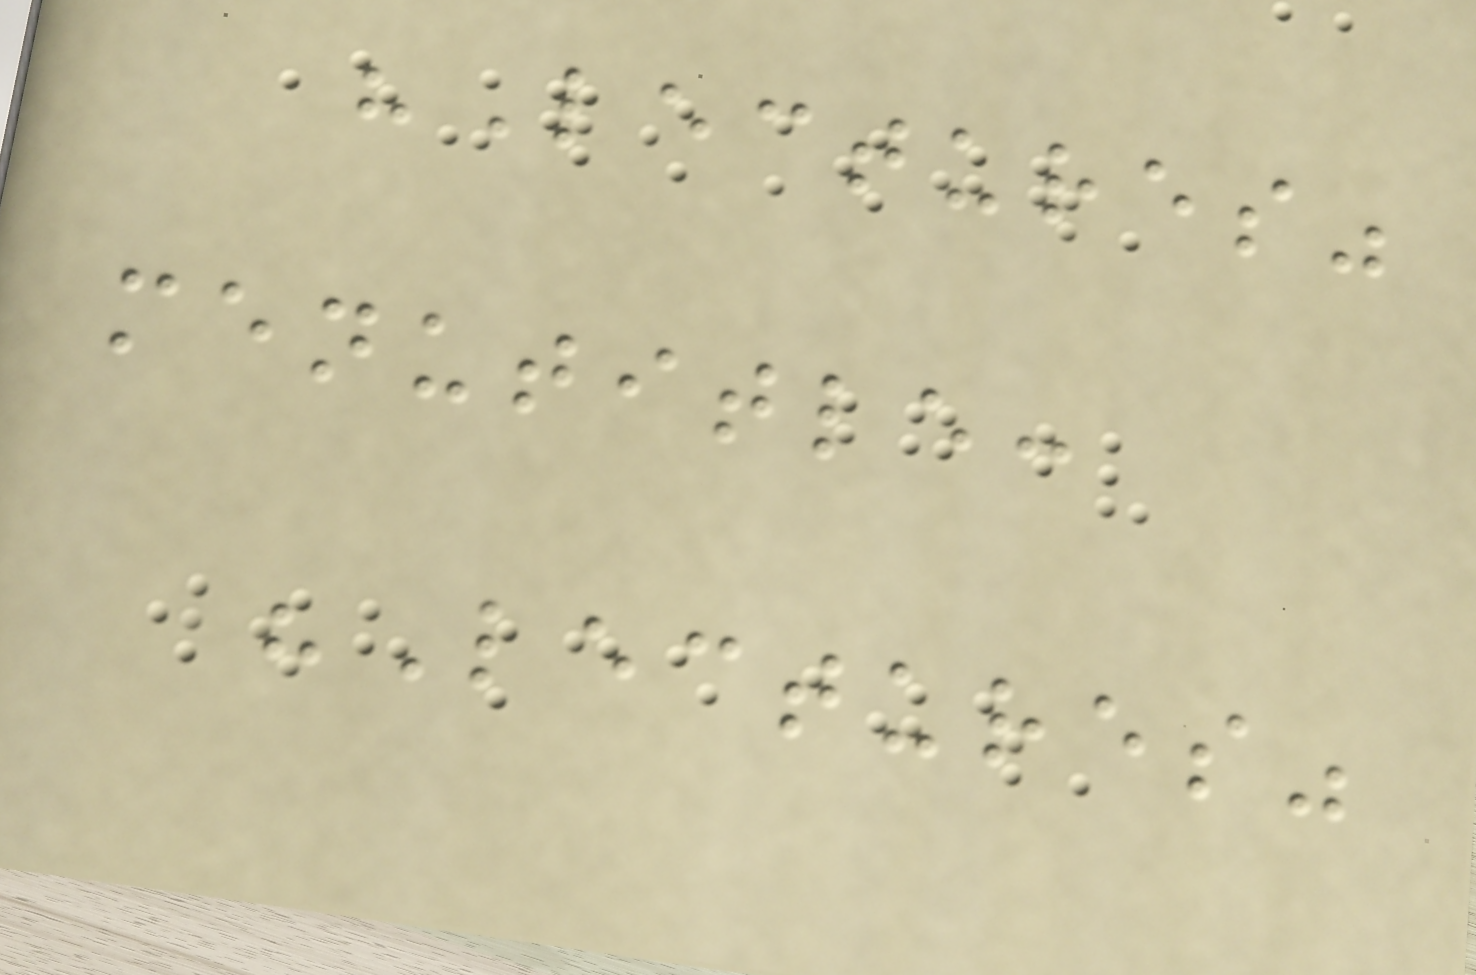"Lectures"
menutitle:
"Lectures"
